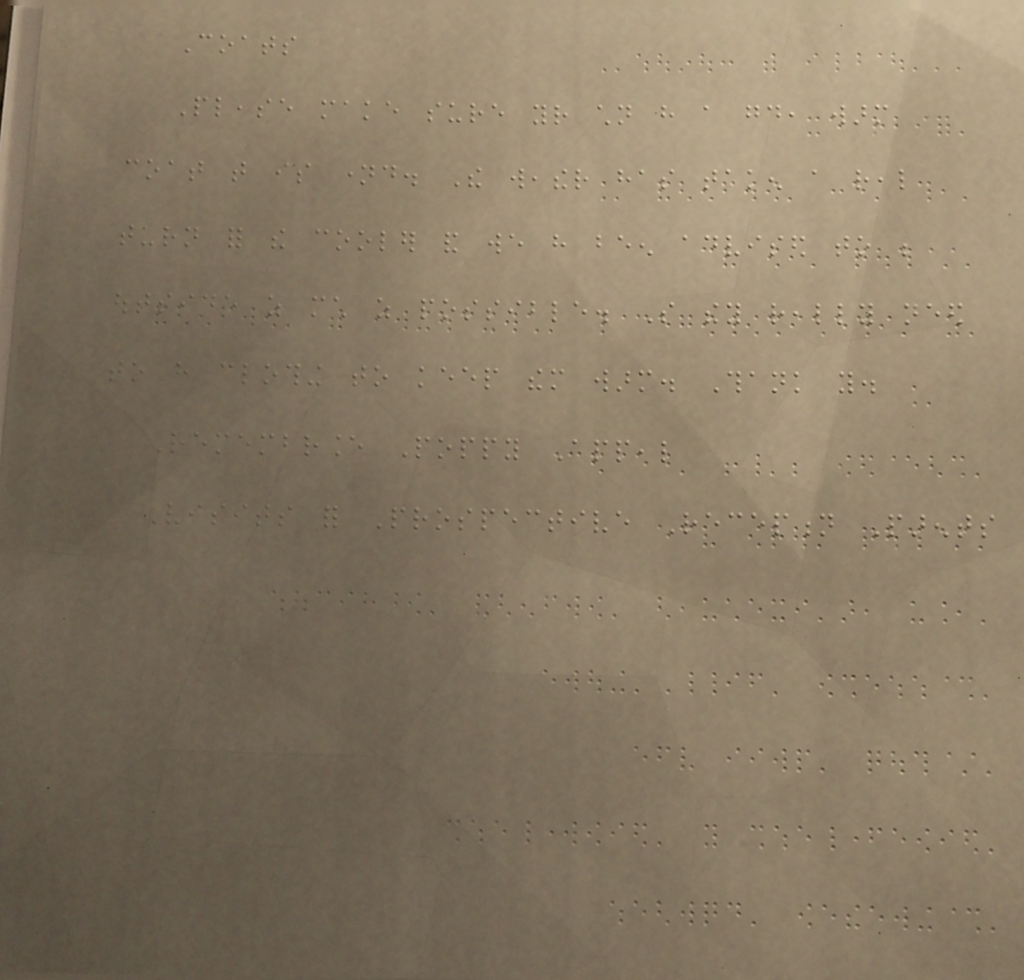Coats
Please make sure your children have a good, warm
coat that is named. The weather has taken a real
turn for the cooler and we have been advised to be
outside as much as possible. So they really need
to have clothing to keep them warm. Thank you.
Remembrance Poppy Appeal
Visits for Prospective Reception Parents
